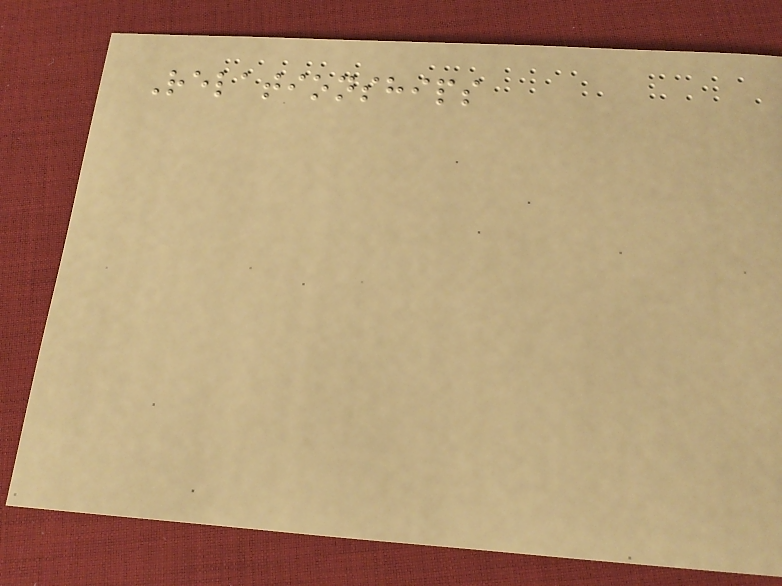Relationships
